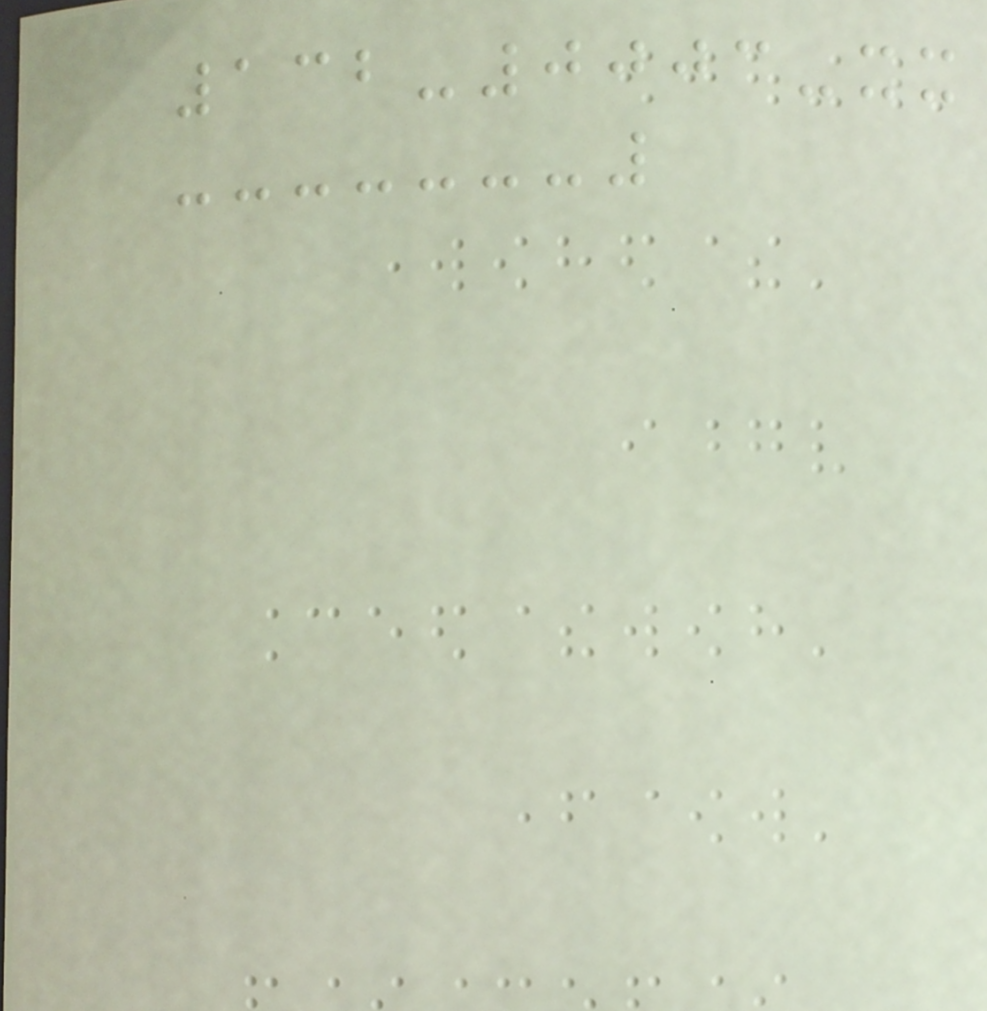132-0003-xx
